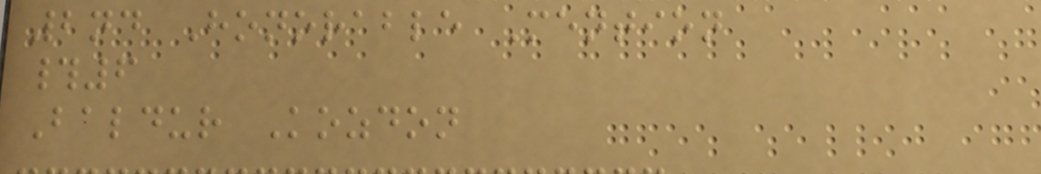2nd Honorable Mention
#6
Baldur Kozdon
